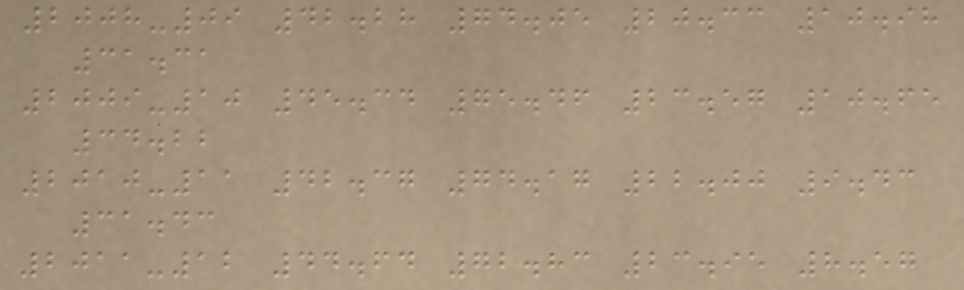2008-09 42.28 74.05 20.33 10.98
31.31
2009-10 45.34 75.46 23.57 10.65
34.22
2010-11 42.37 74.17 22.00 9.43
31.43
2011-12 44.64 72.83 23.95 8.57
